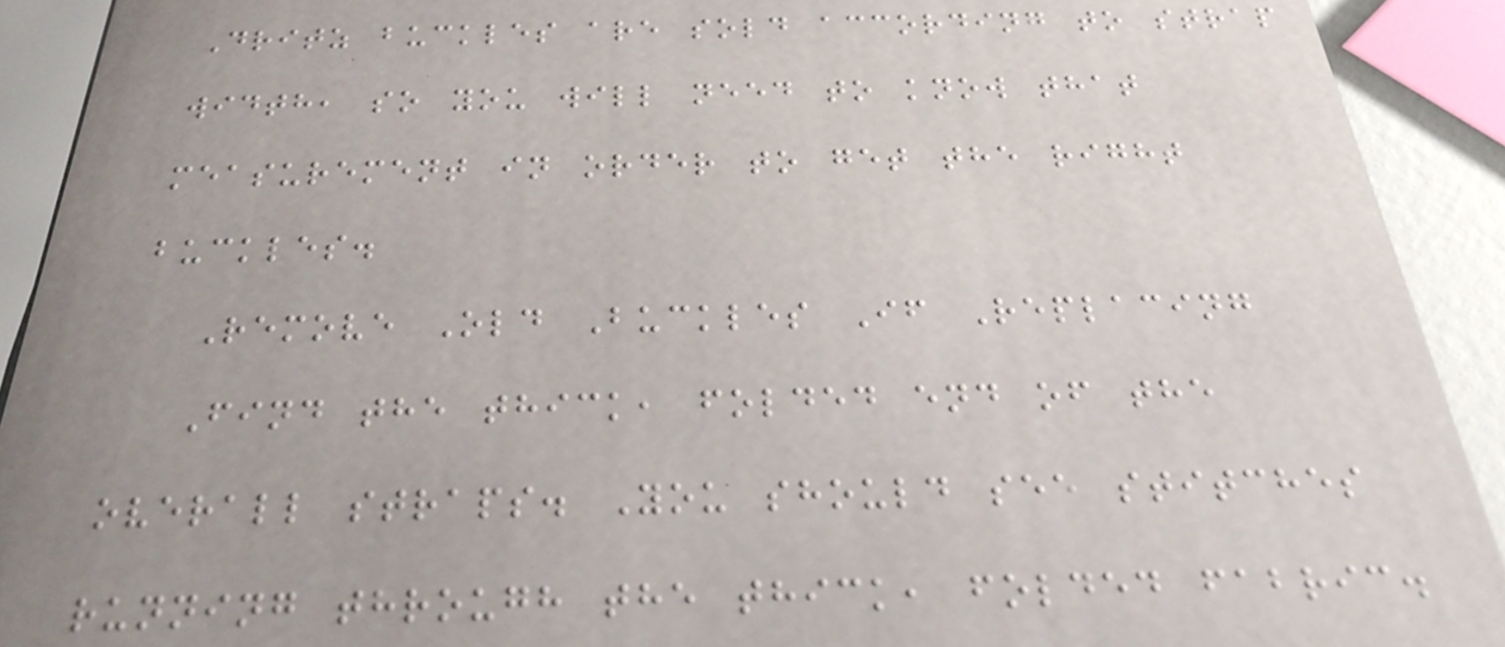Dritz buckles are sold according to strap
width, so you will need to know that
measurement in order to get the right
buckles.
Remove Old Buckles If Replacing
Find the thick, folded end of the
overall straps. You should see stitches
running through the thick, folded fabric.
